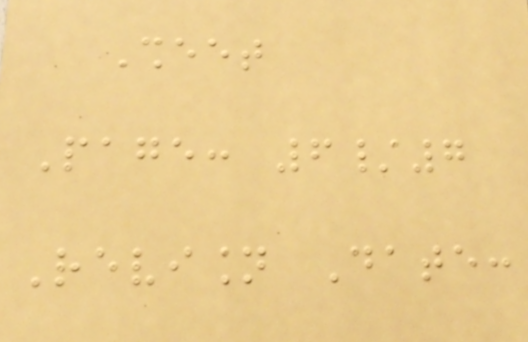Sheet
Page: 6/7
Revision Date:
